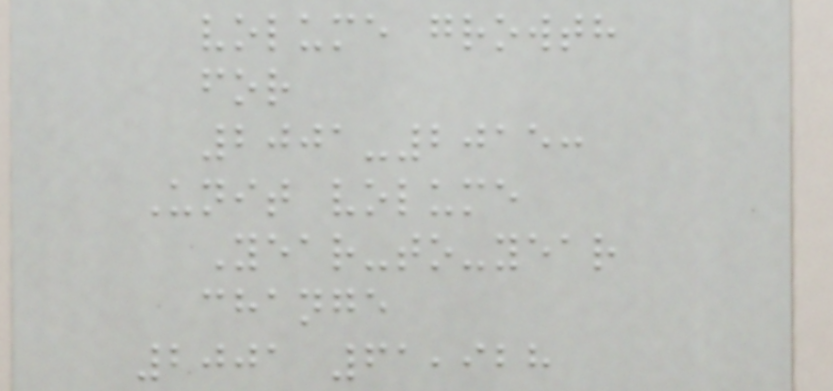volume growth
for
2001-2015:
Unit volume
Year-to-year
change
2001 61,928
